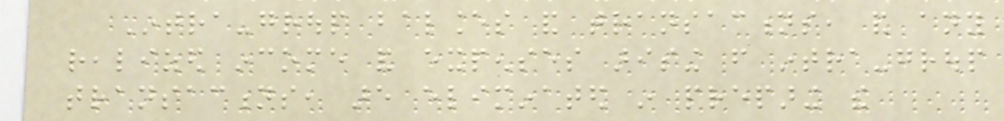Intra-group balances and transactions, and any
realized income and expenses arising from intra-group
transactions, are eliminated in preparing the
